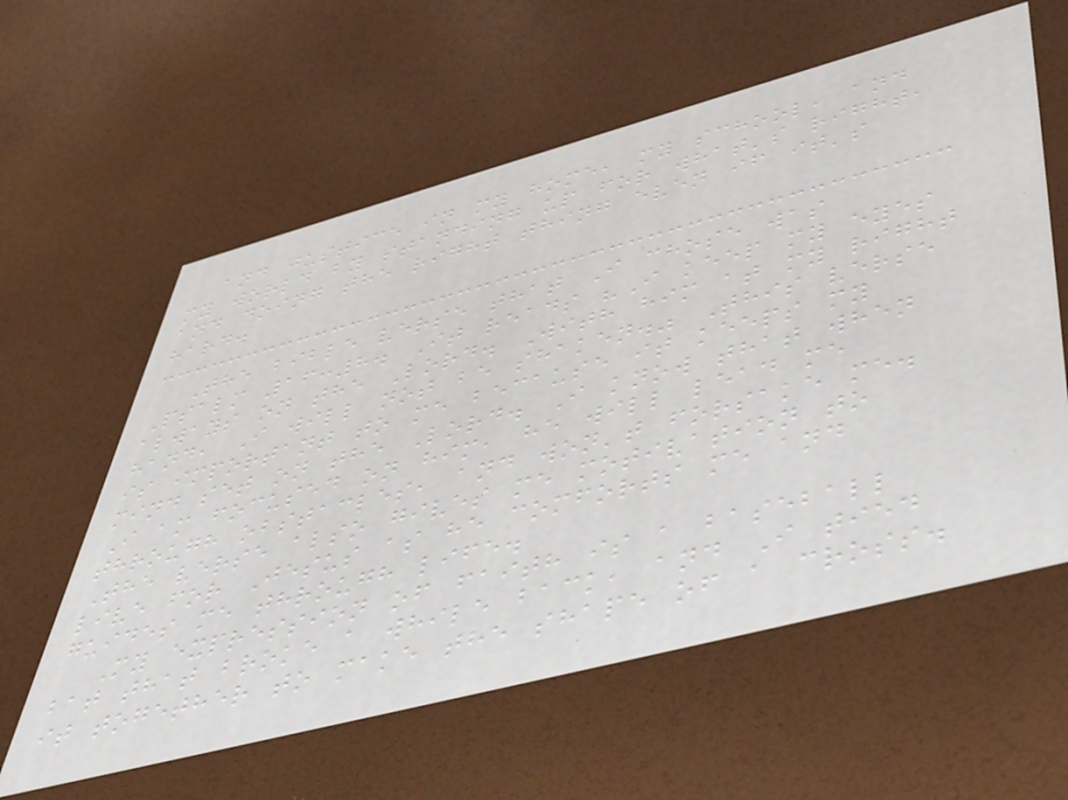and justice in my home, my school, and
my world by standing up for what's right,
and doing the right thing even if it's
hard.
The bible verse that I chose was
Psalm 16:8. It reads "I keep my eyes
always on the Lord. With him at my right
hand, I will not be shaken." This verse
is important to me because it keeps my
mind set on the Lord. I know that when
I am focused on him, he will lead me
through obstacles, and won't forsake me.
The verse also gives me motivation to
live for Jesus as he comforts me and
guides me through life.
My expression of faith is a baseball
bat that broke a while back, and I tied
it together to make the shape of a cross.
